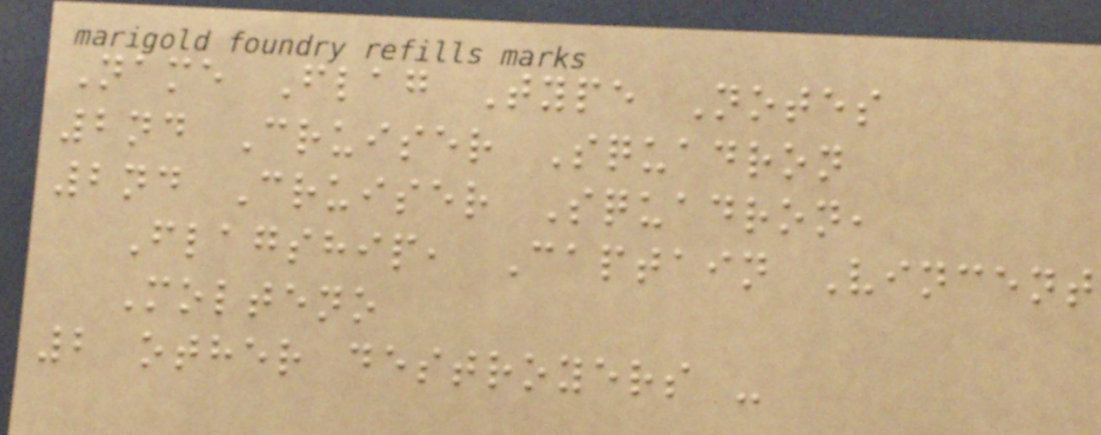Name Flag Type Notes
2nd Cruiser Squadron
2nd Cruiser Squadron,
Flagship, Captain Vincent
Molteno
2 other destroyers -
